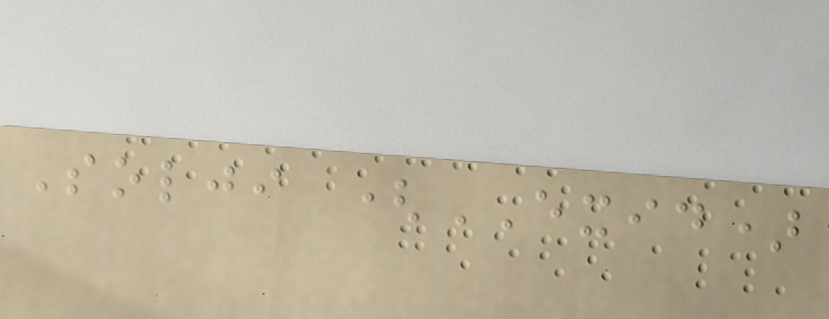Solji (EXID)
